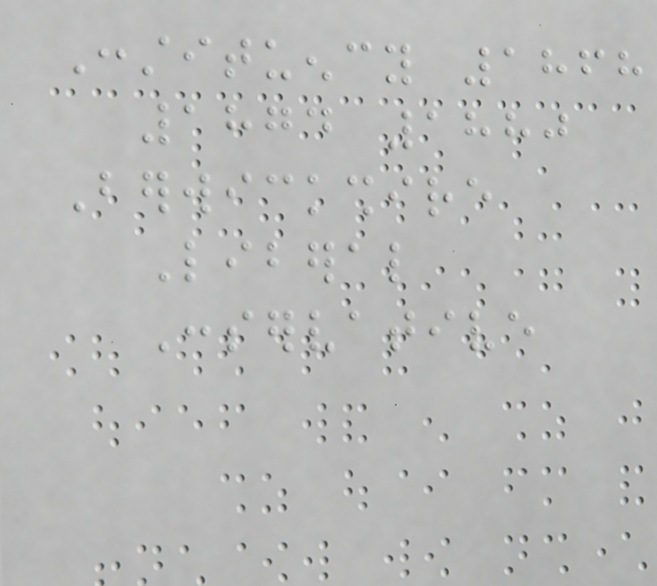Constituency 1868
1874 1880
Berwickshire
Liberal
Conservative
